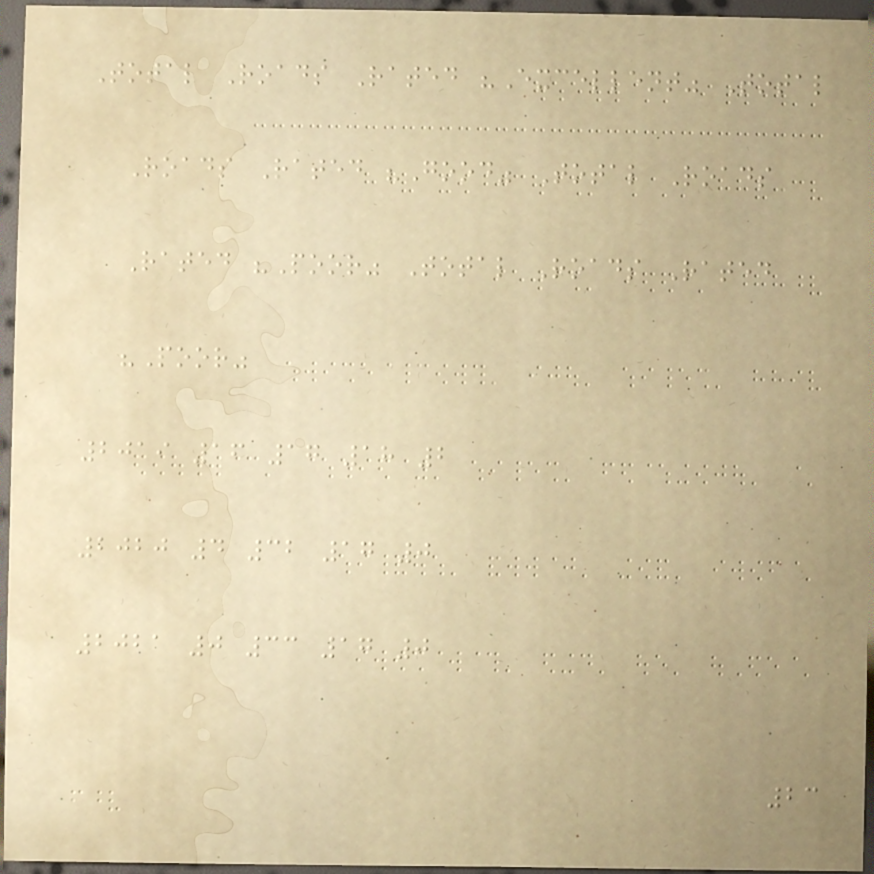Total Roads Rated "Excellent" Total
Roads Rated "Good" Total Roads
Rated "Poor" Total Roads Rated
"Poor"
2019 16 17 18 2
2020 4 32 17 0
2021 0 33 17 0
23
